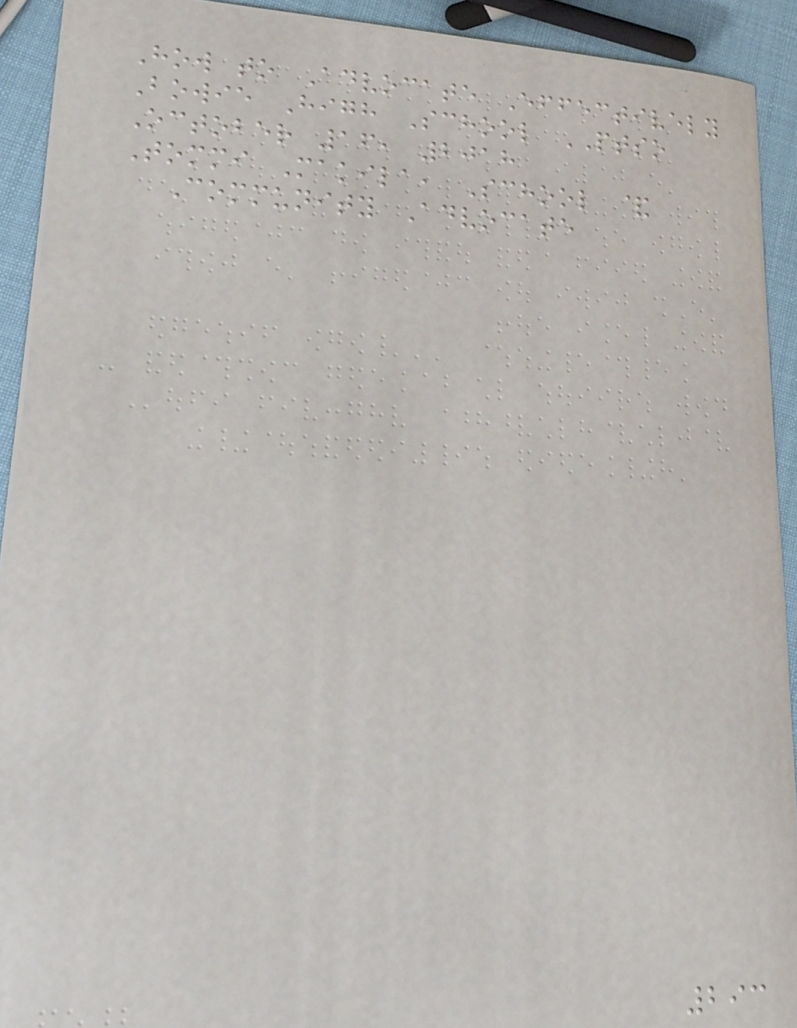How to Advocate Effectively
Bowie High School PTSO
October 16, 2018
Tommi Makila, School &
Community Advocate
293
